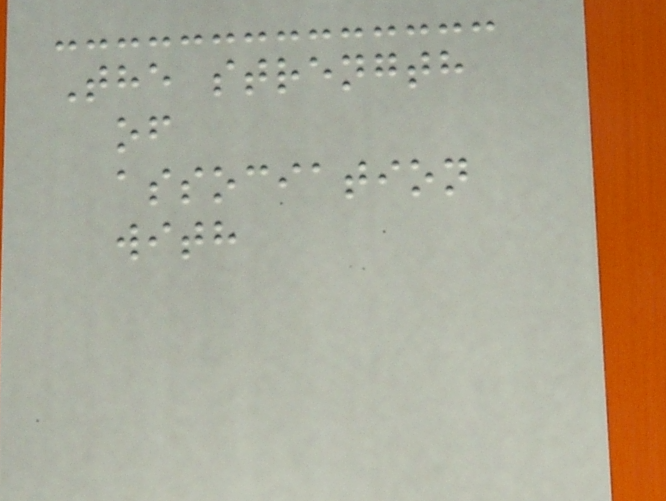The strength
of
association
with
